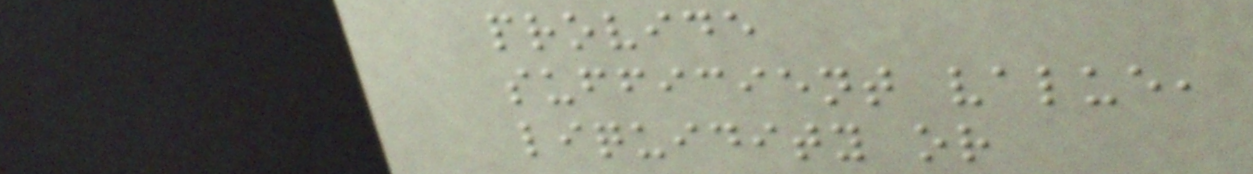provide
sufficient value,
liquidity or
